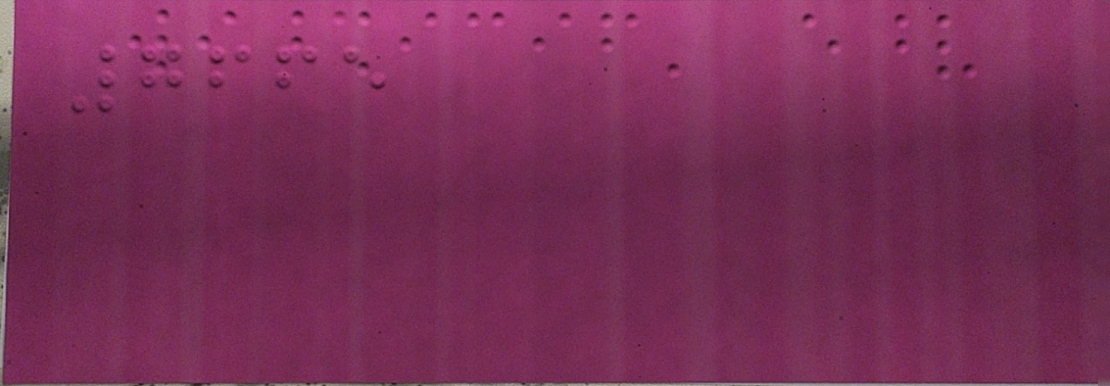7665
